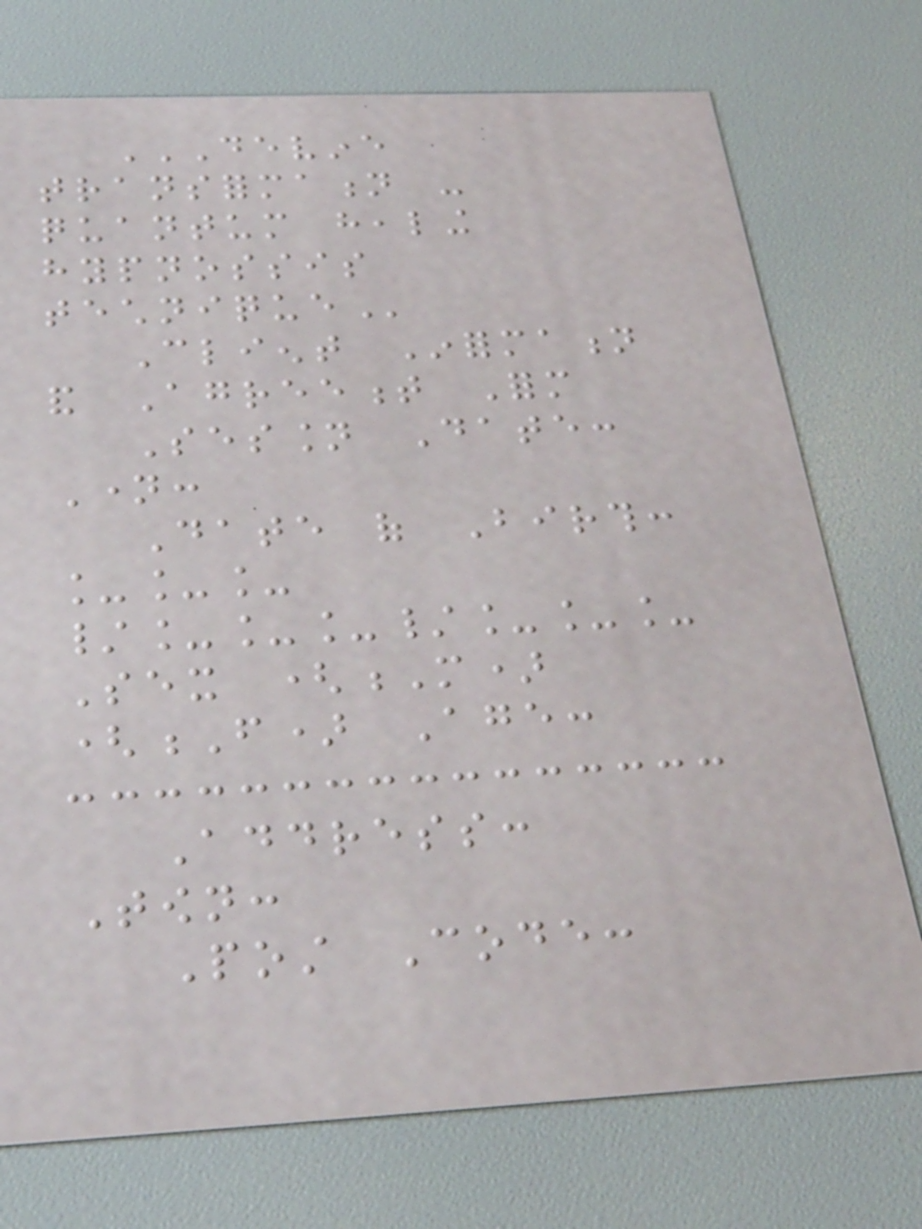DEVINE
TRANSFORMATION -
QUANTUM HEALING
HYPNOSSIS
TECHNIQUE
Client Information
and Agreement Form
Session Date:
Name:
Date of Birth:
___
/___/___
Sex (M)
(F) Age:
Address:
Town:
Post Code:
